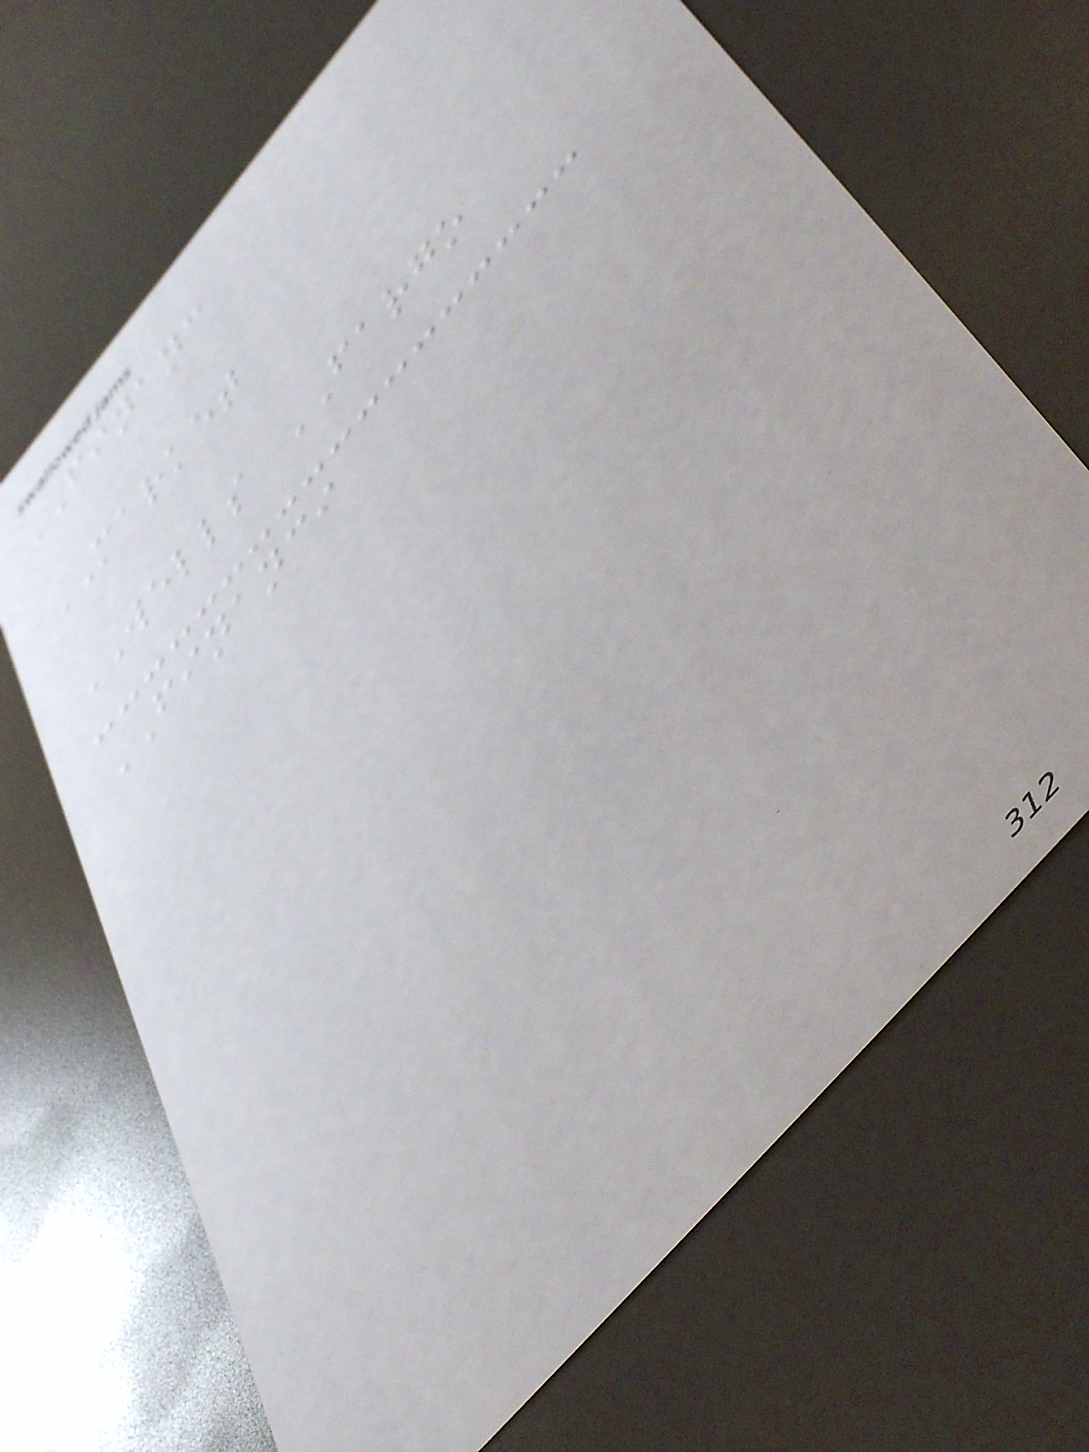FINANC
MARKET
WELLS FARGO
FINANCI
